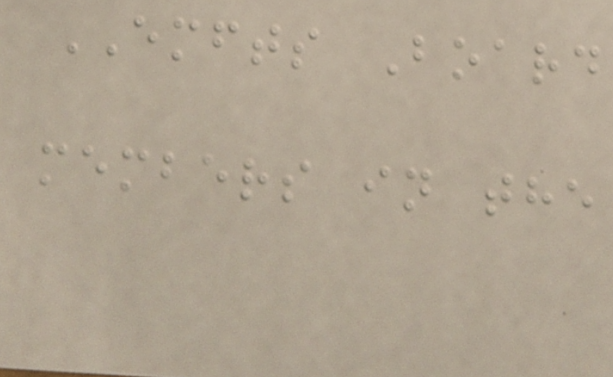EMFTS Board
members in the
